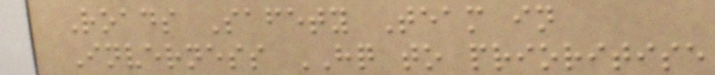Roads Safety Team in
Inverness HQ to prioritise
